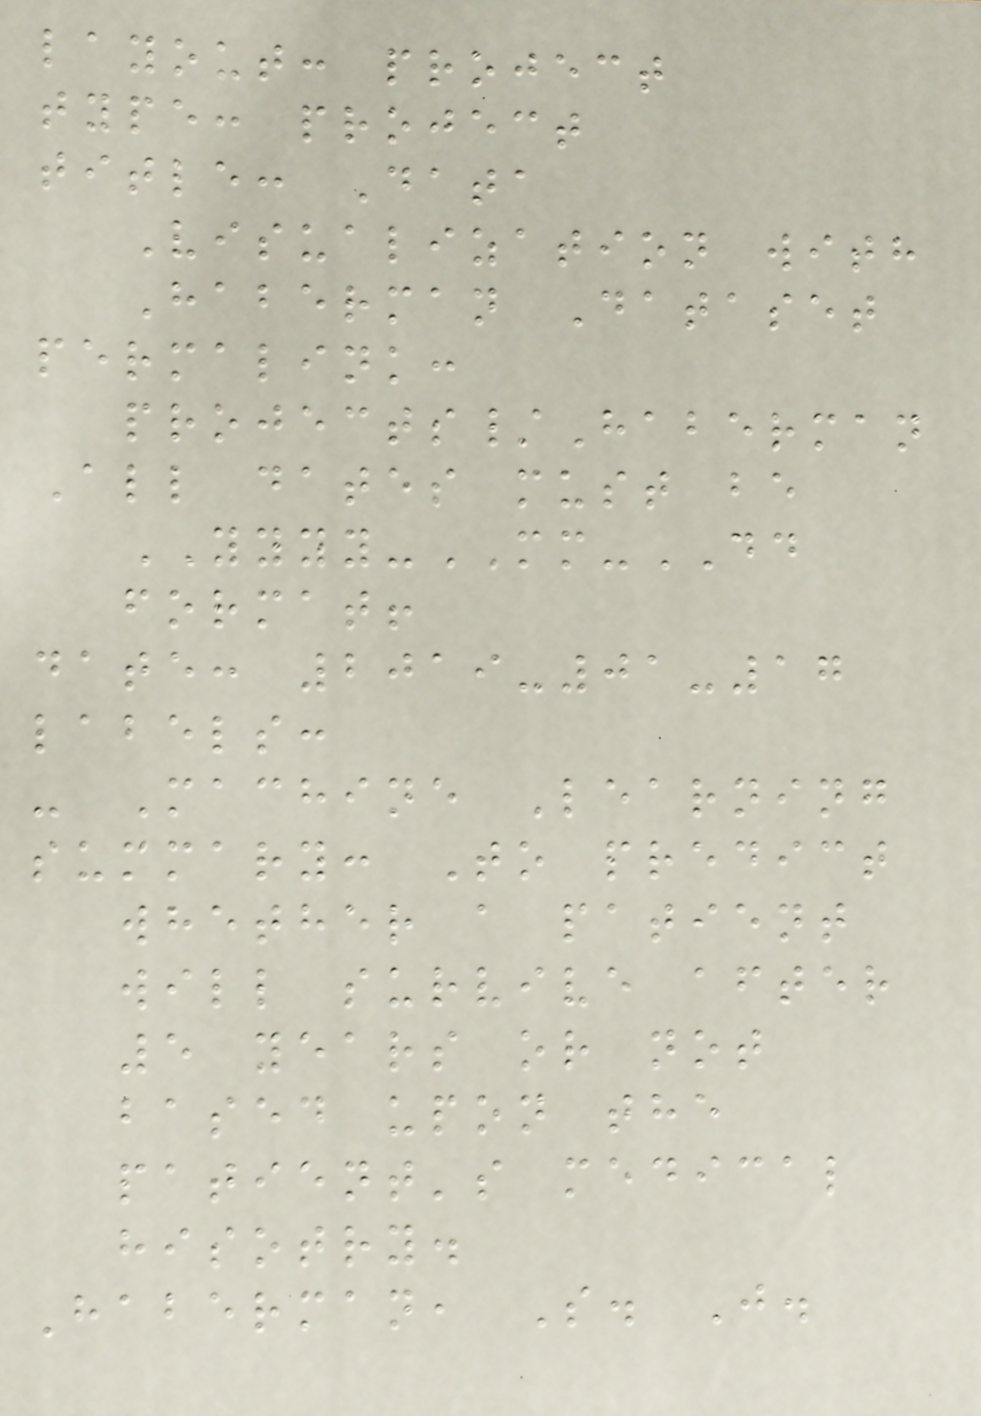layout: project
type: project
title: Data
Visualization with
Haberman Dataset
permalink:
projects/Haberman
All dates must be
YYYY-MM-DD
format!
date: 2019-01-17
labels:
- Machine Learning
summary: To predict
whether a patient
will survive after
5 years or not
based upon the
patient's medical
hisotry.
Haberman, S. J.
